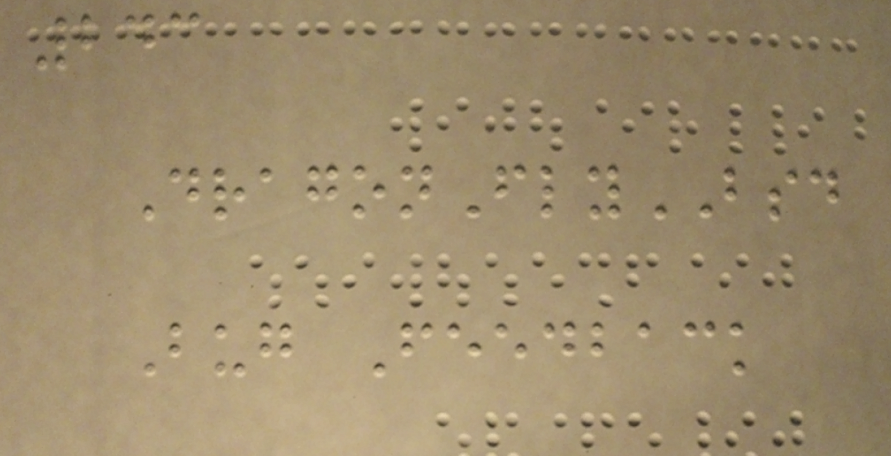243
DragonFlyBSD
Bug Feedback
